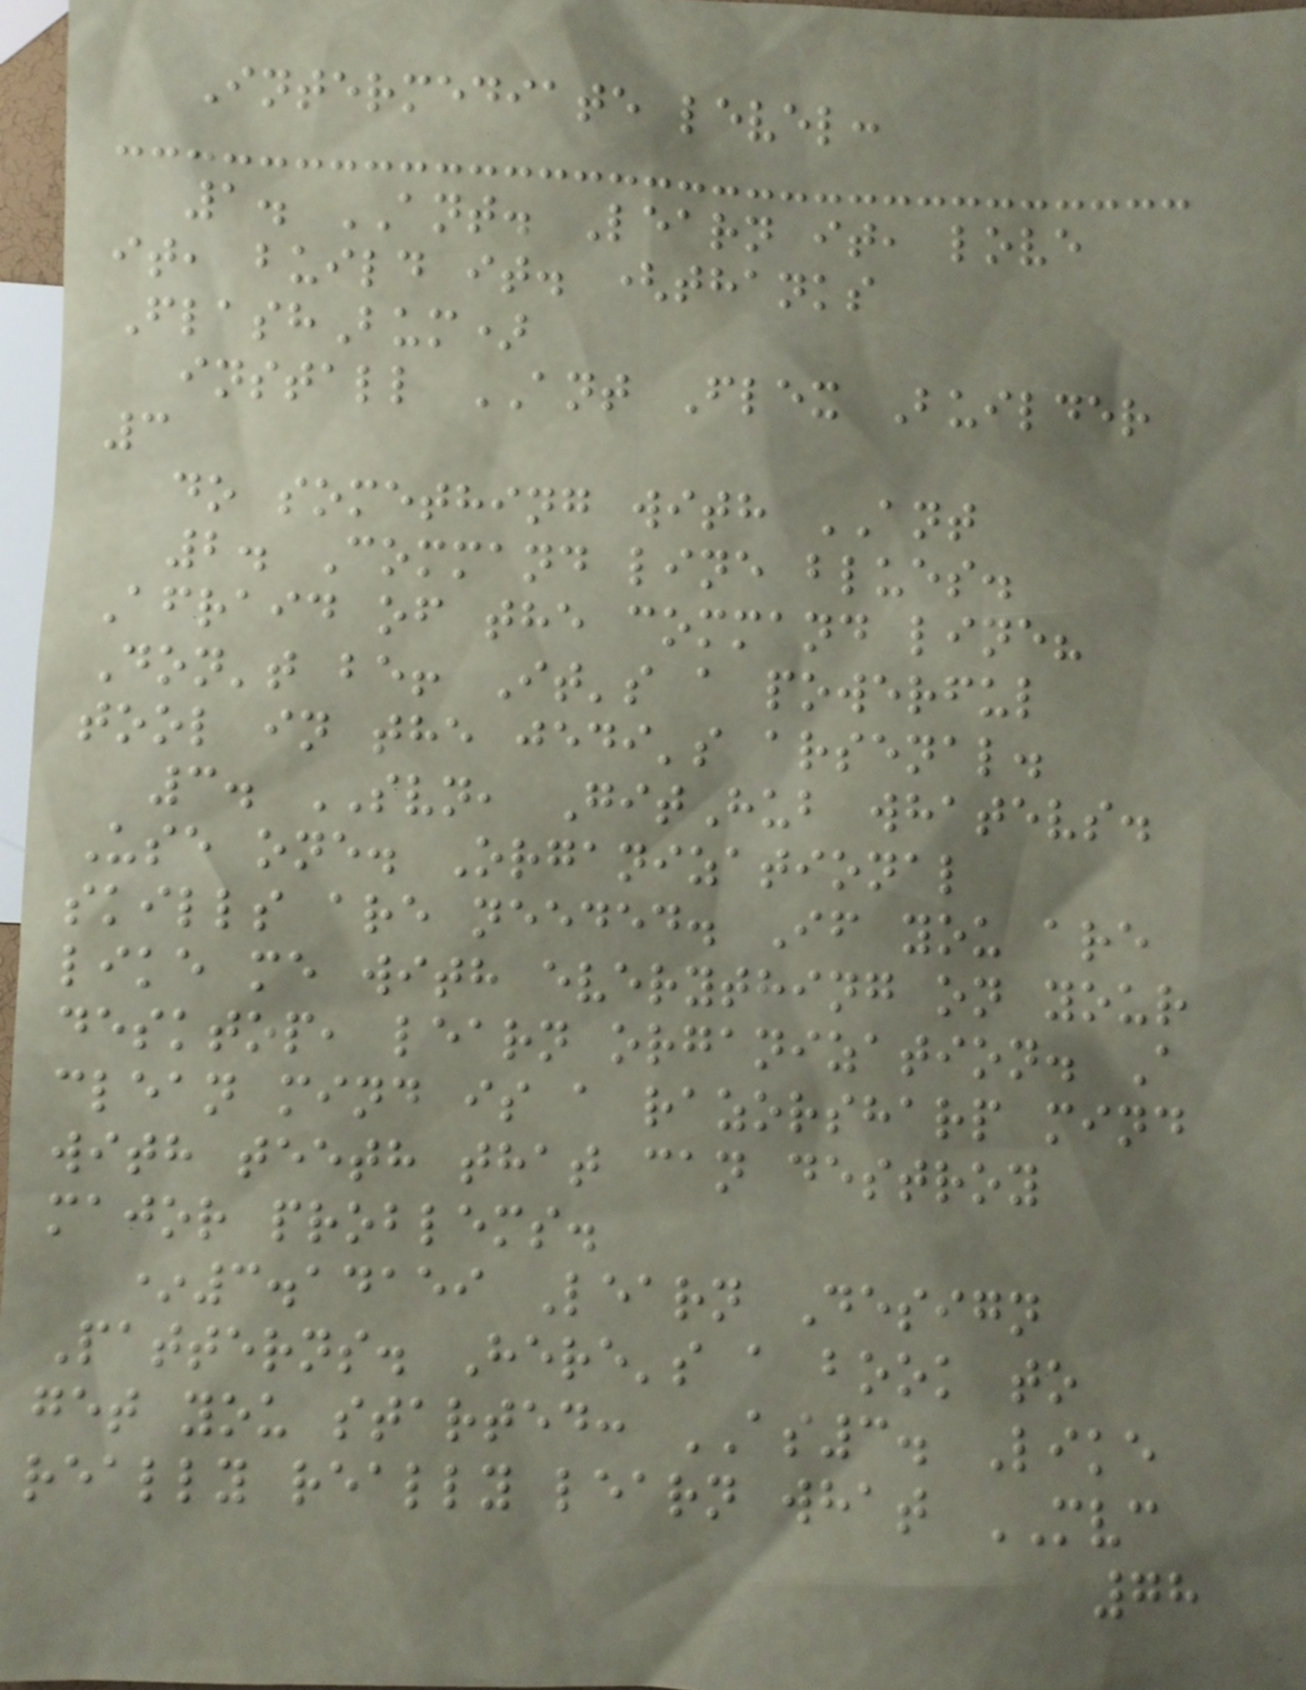Intermediate level:
1. ANT. Learn it, love
it, build it. (thanks
FlashBum)
install ANT Flex Builder
3
do something with ANT
2. Command line blues.
Afraid of the command line?
Don't be! It's a powerful
tool in the jedi's arsenal.
3. SVN, GitHub whatevs.
Use one. Organizational
skills are needed. If you are
like me with everything on your
desktop, learn organization. A
clean mind is a razorsharp mind
with teeth that can destroy
major problems.
*3.14159 Learn Design
Patterns. Here's a book to
get you started: AS3. Like
really really learn what MVC
78
